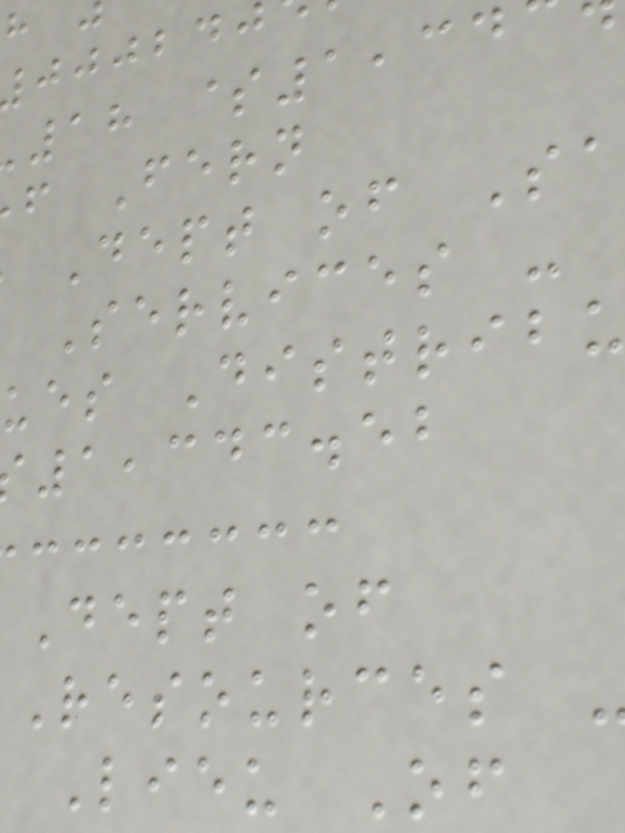18 $1,34
f Fern
Dept of Sa
Services -
ues Distribu
1,343.52
Dept of
Resources
Lieu Of
